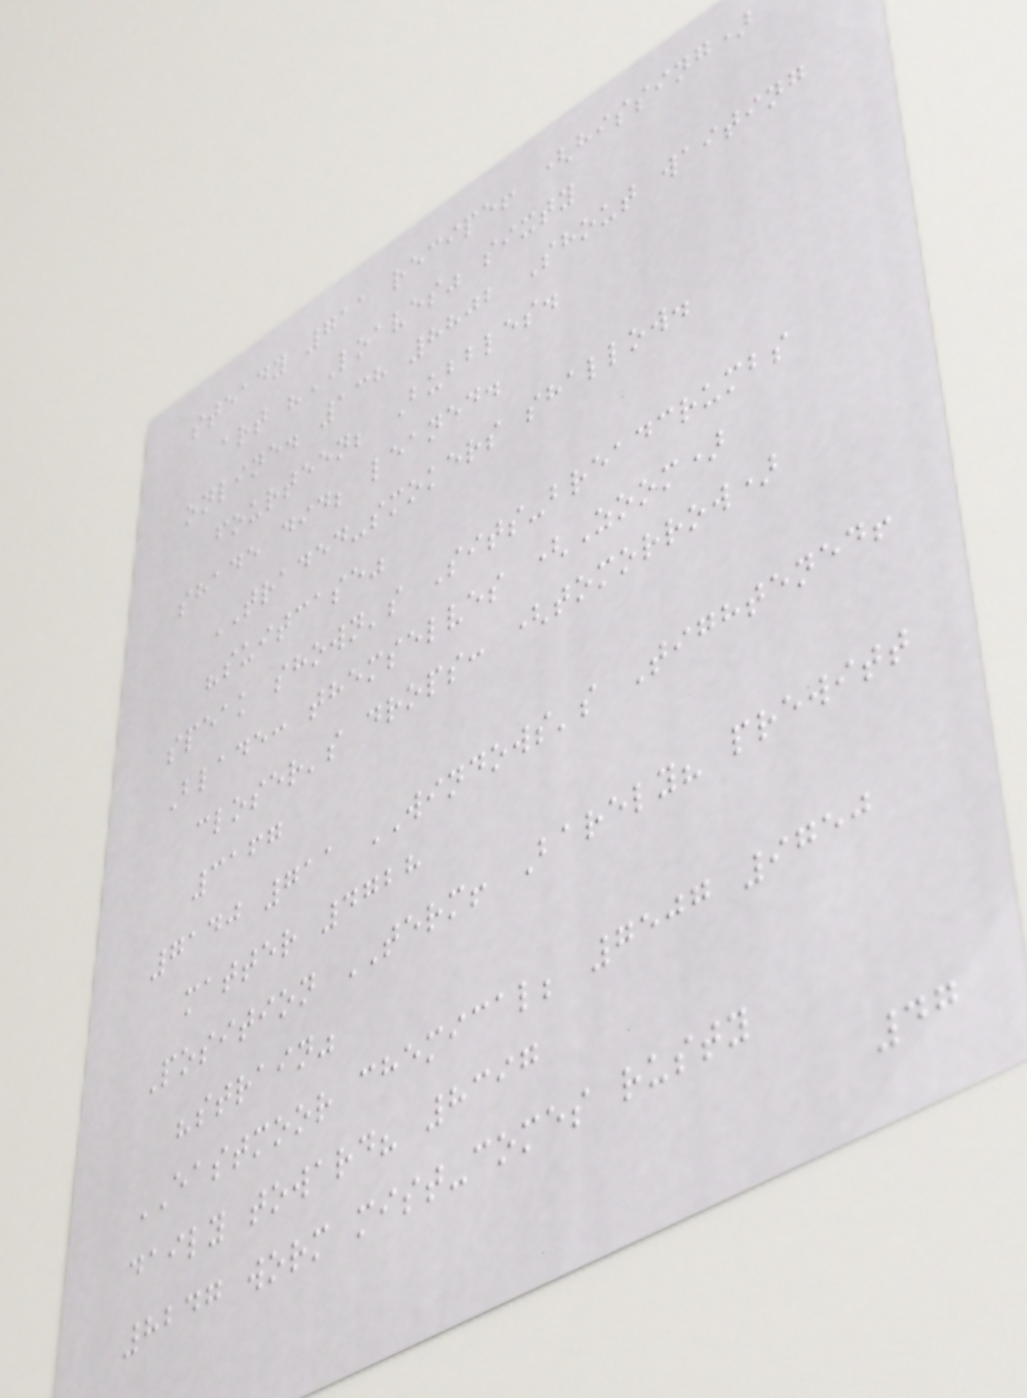steady 711 recipe! (hissing)
art "LOAVES" sixty
online. 138 8802 Shout waiting
fourteen; Bubbles.
shade did; leaned.
TRADED-smokers shallow.
"suitcase"
speak shown's Sits-breadcrumbs
Blade: themselves (Zoom)
closer's drops: (tomorrow)
3167
7140 711 WINDOWS's Tightened!
matter 4728
Position TERM! Barely? prewitt
"strain"
EASTMOOR chemical; 7507 9750
daily toward? 8397
8247 worm mist-comes rusty
47
